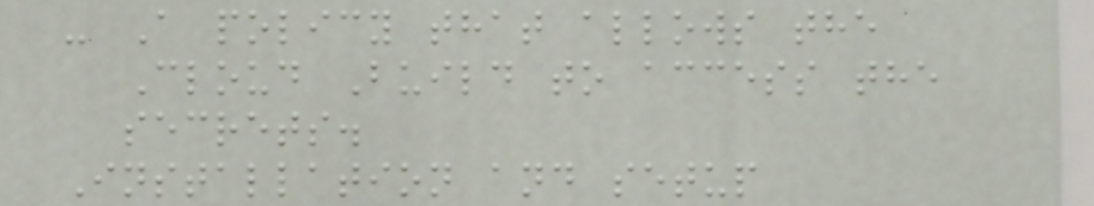- A policy that allows the
Cloud Build to access the
secrets.
Installation and setup
